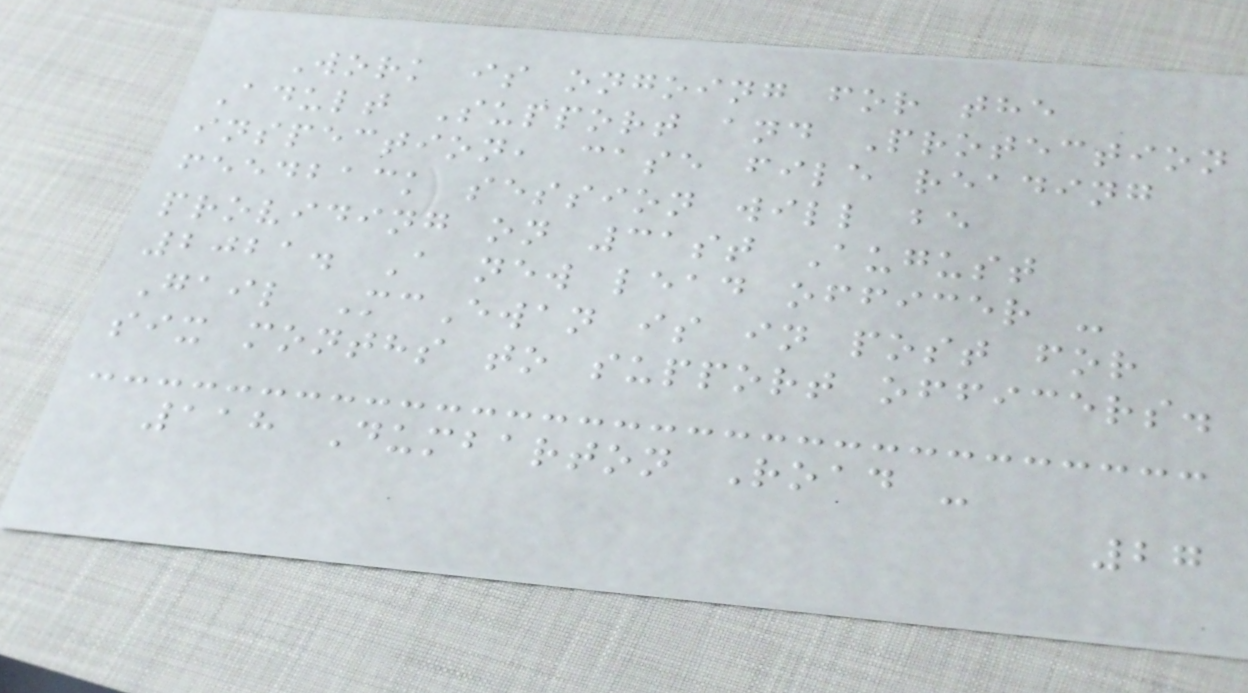Work is ongoing for the
Adult Support and Protection
inspection, case file reading
feedback session will be
providing on 31st August
2021. A new lead officer -
Gail McEwan is in post for
six months to support officers.
118 Dumbarton Road -
27
